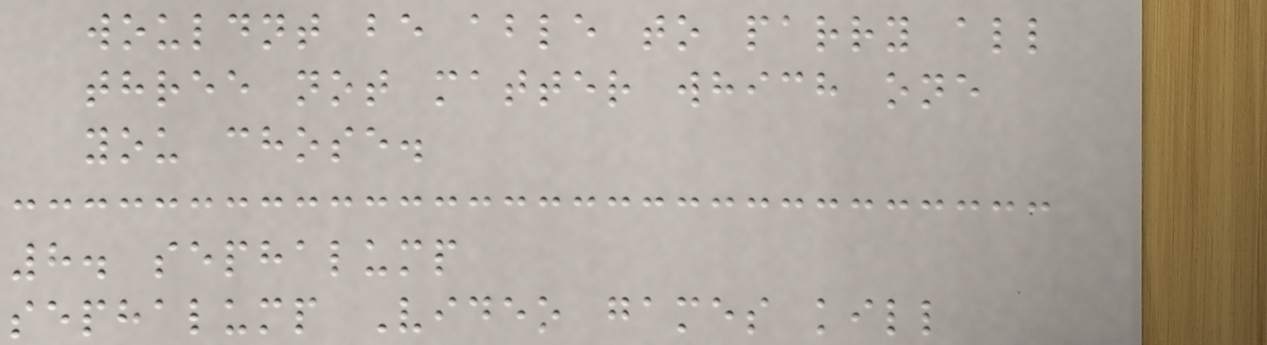wouldnt be able to parry all
three not matter which one
you chose.
8. sephalump
sephalump Video games kill
